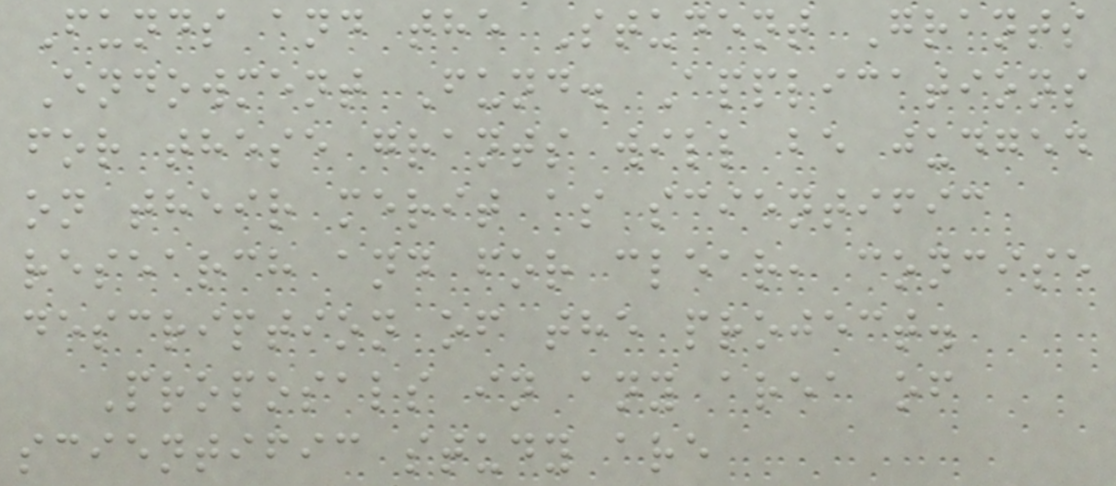Funds and the Student Grants
Endowment Fund. Applications
for these grants will be judged
on their merit as scientific
research and for clear, concise
description of the project.
Proposals in any area of
scientific study are
